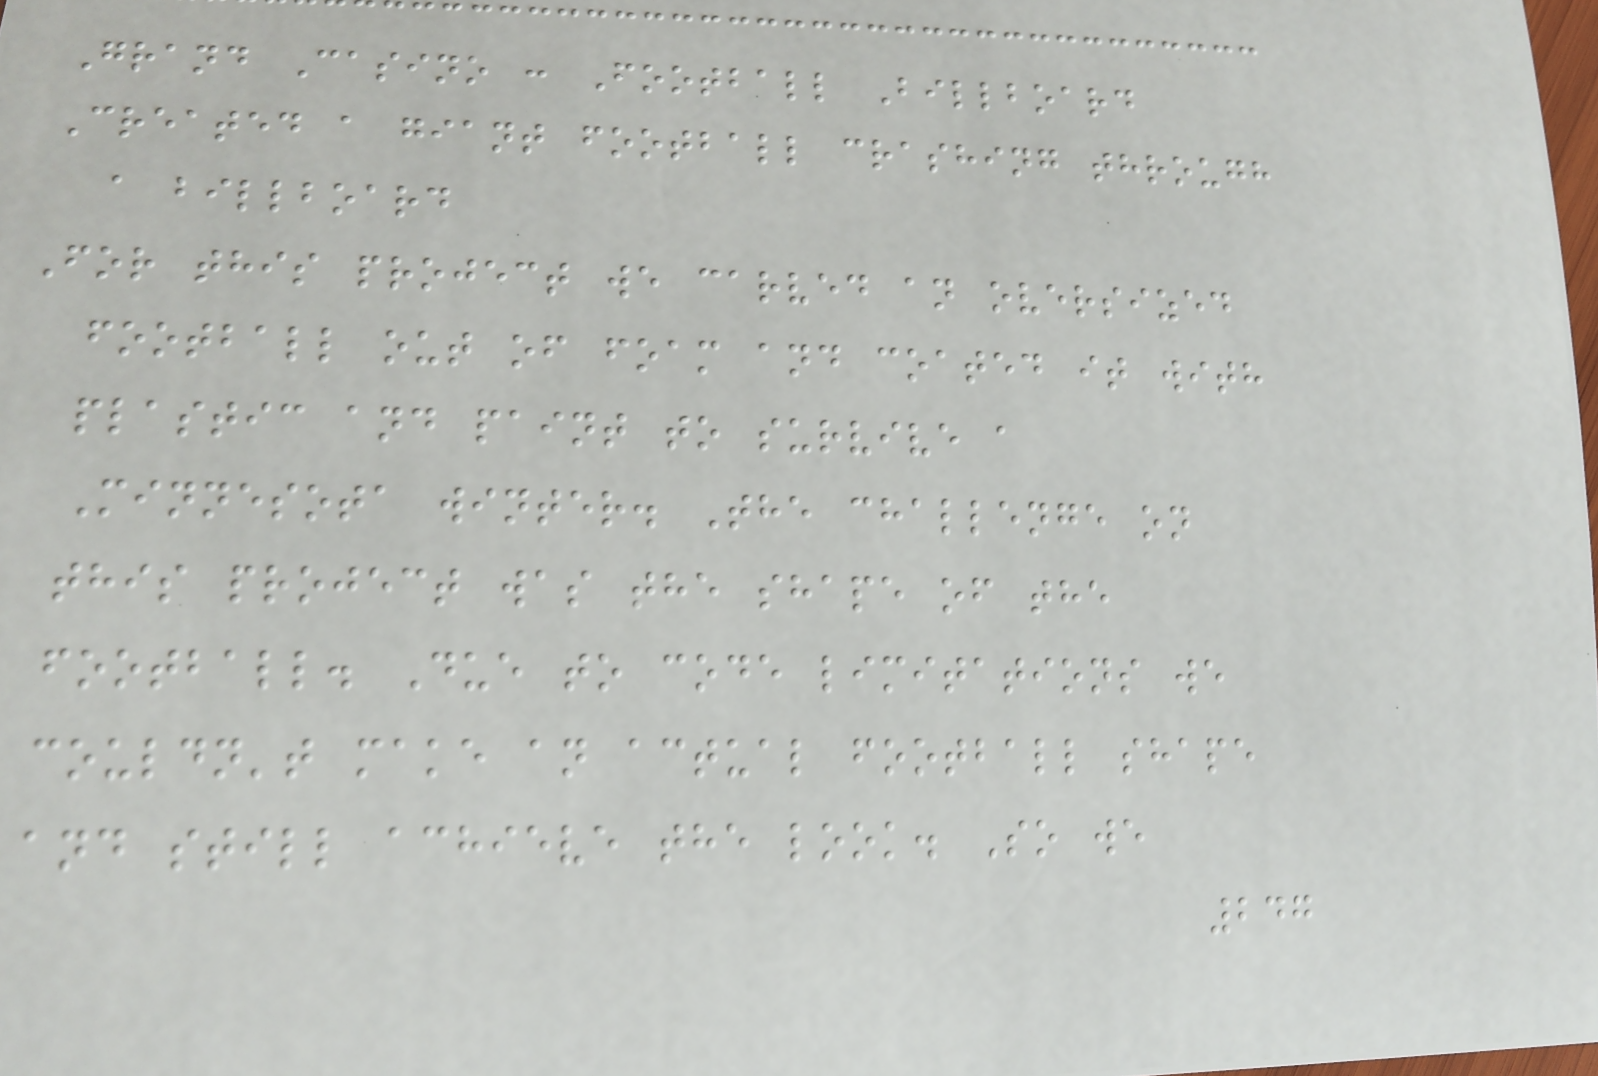Grand Casino : Football Billboard
Created a giant football crashing through
a billboard
For this project we carved an oversized
football out of foam and coated it with
plastic and paint to survive a
Minnesota winter. The challenge on
this project was the shape of the
football. Due to code limitations we
couldn't make an actual football shape
and still achieve the look. So we
247
